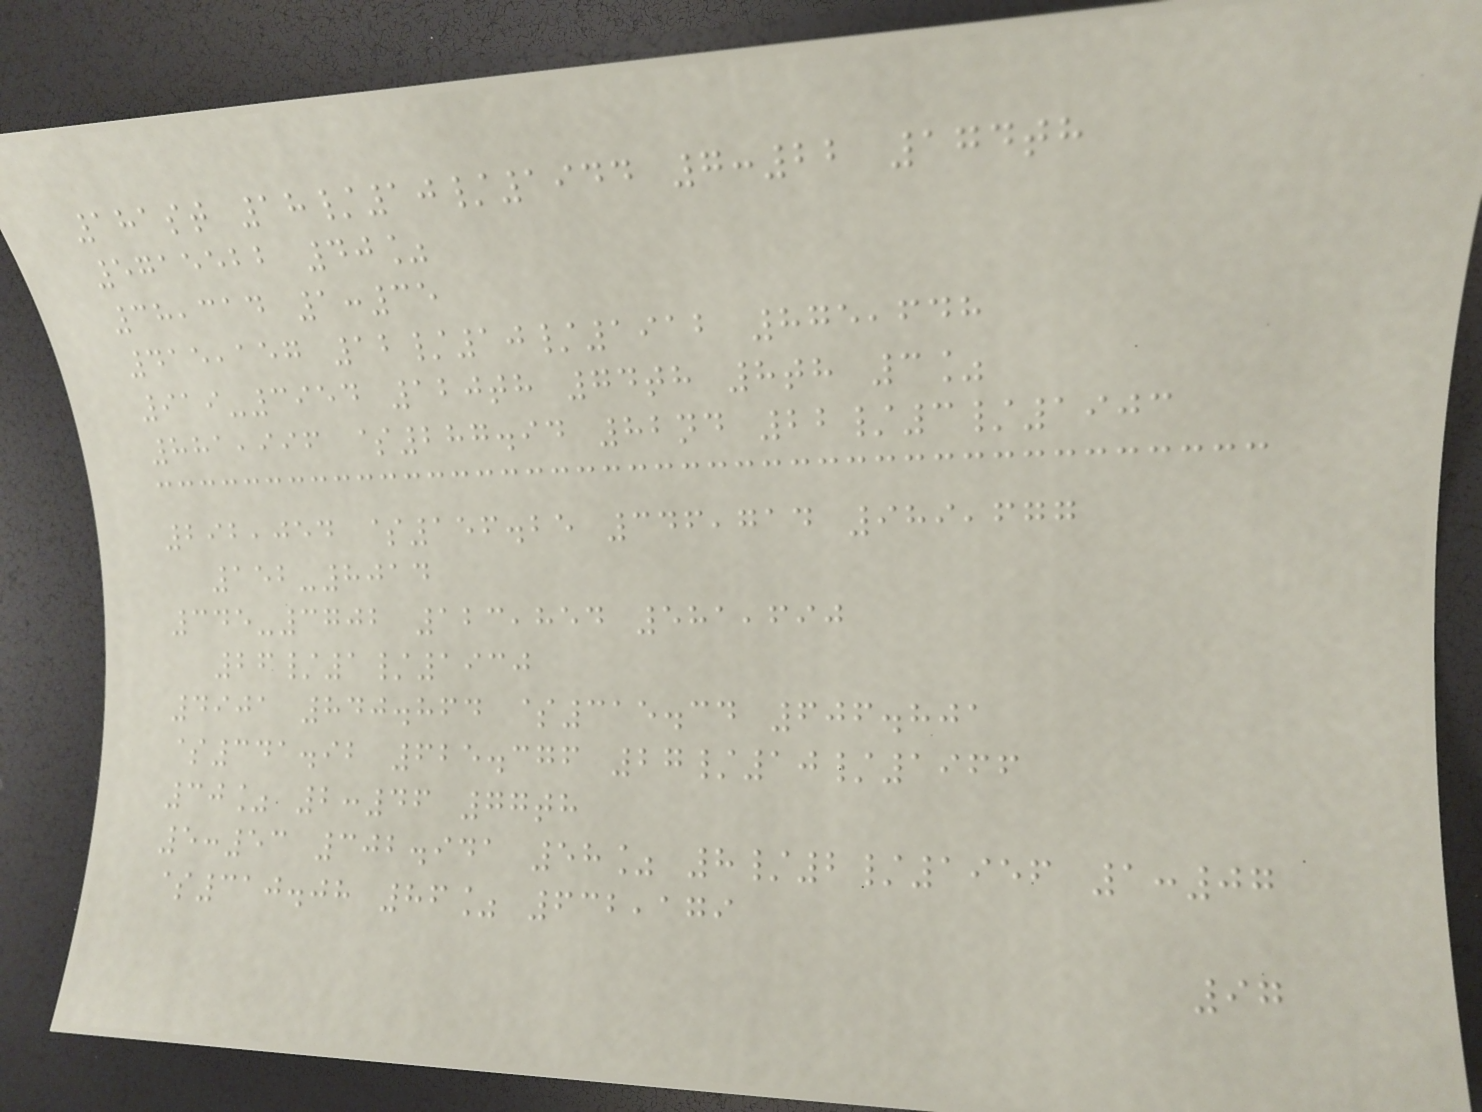181st 18/10/1944 7:22 174th
5715522 40%
38,314 1:35
415,157 12/10/1912 875,648
919-3954 120th 74th 8th 3%
881,996 $287.94 82nd 22/3/1903
292,054 $156.25 346,714 989,677
152-8014
345-3702 123,854 581,690
26/1/1930
4901 840.864 $315.34 606.801
$341.92 625.376 27/10/1966
30% 2:46 77th
5:53 302.941 58% 8/2/1956 1:07
$310.08 86% 632,179
97
